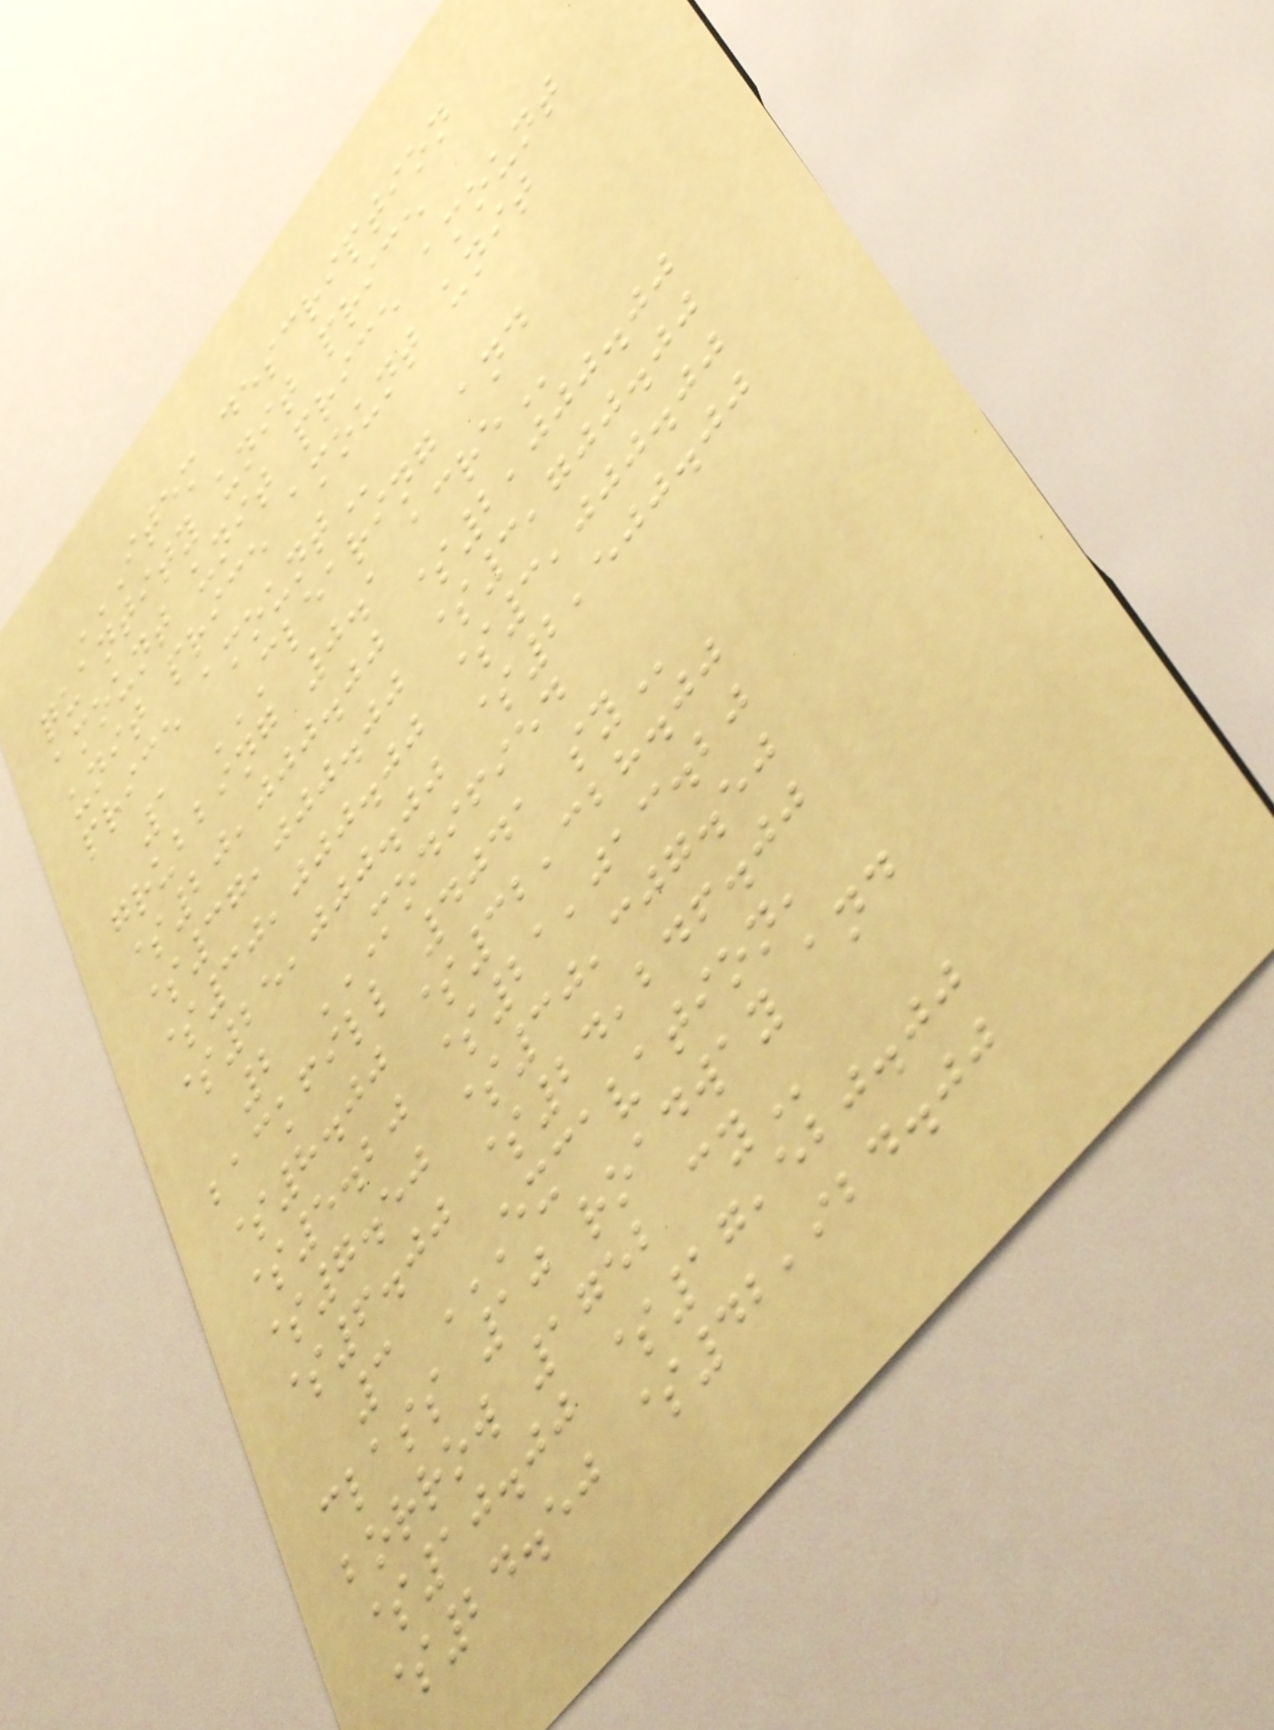ITEM DESCRIPTION
QUANTITY UNIT PRICE
AMOUNT UNIT PRICE AMOUNT
UNIT PRICE AMOUNT UNIT
PRICE AMOUNT
1 CLEARING AND
GRUBBING 0.1 ACRE
$20,000.00 $2,000.00
$37,000.00 $3,700.00
$30,000.00 $3,000.00
$25,000.00 $2,500.00
2 MODIFIED
BACKFILL 4041 SY
$8.00 $32,328.00
$5.20 $21,013.20
$7.50 $30,307.50
$6.00 $24,246.00
3 EXCAVATION,
CLASS 10 ROADWAY AND
BORROW 1752 CY
$10.00 $17,520.00
$24.50 $42,924.00
